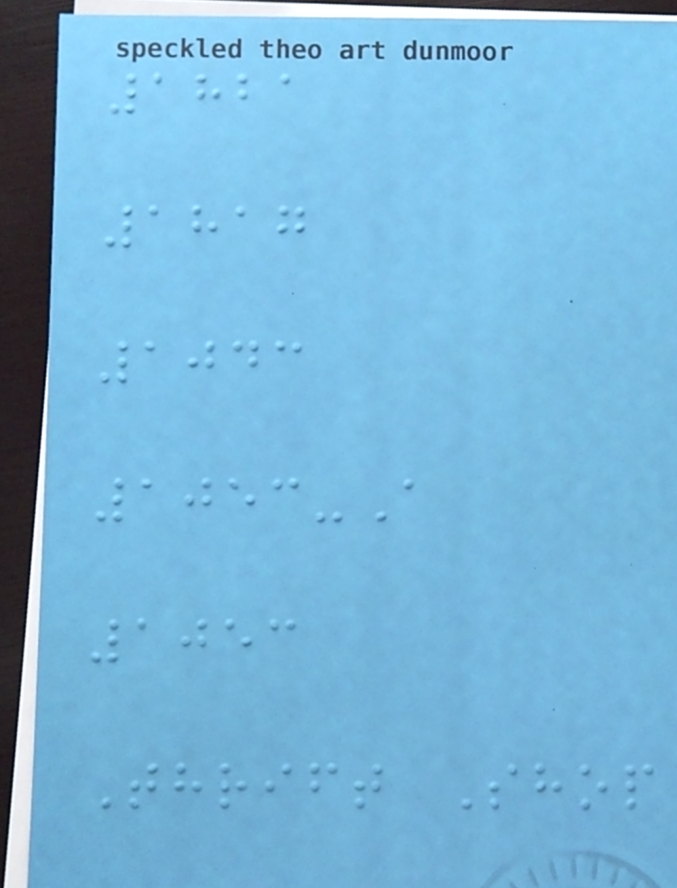1821
1817
1043
1053-A
1053
Thrift Shop
